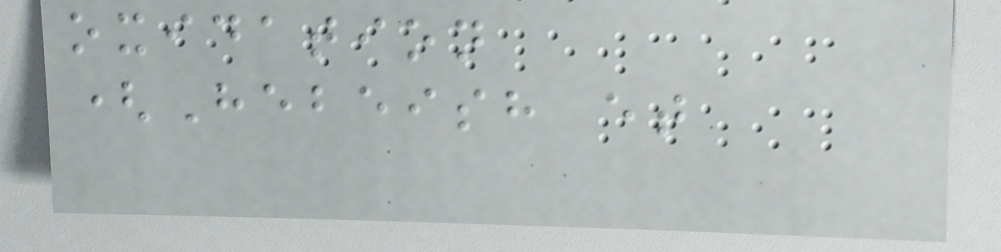oxidation
(Hebeish et
